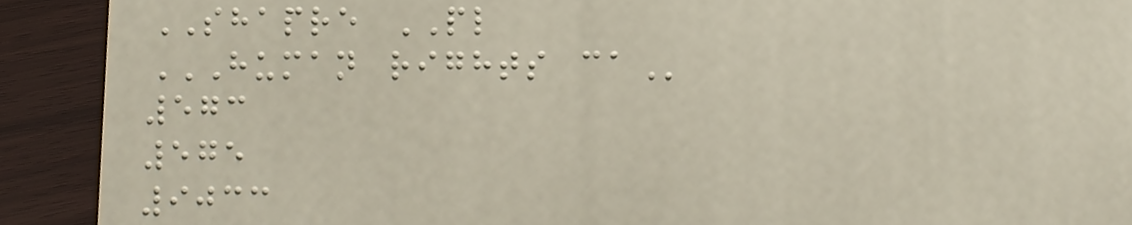SHAPRE PL
HUMAN RIGHTS CA
573
575
9033
